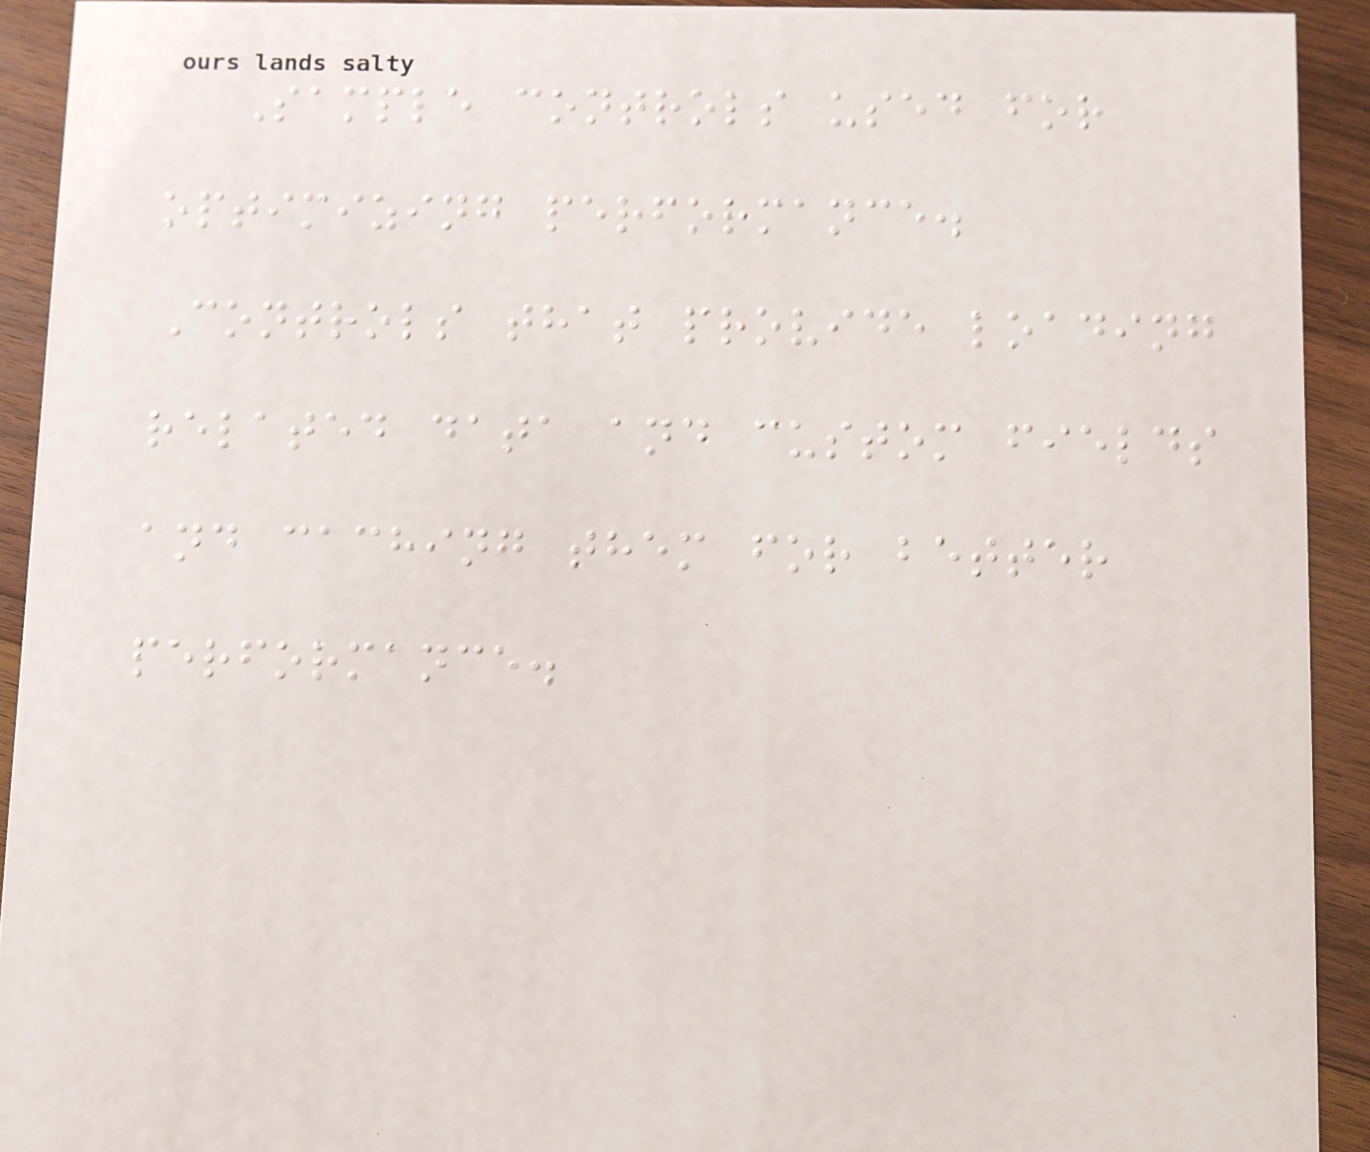Sample controls used for
optimizing performance.
Controls that provide loading
related data and custom fields
and caching them for better
performance.
